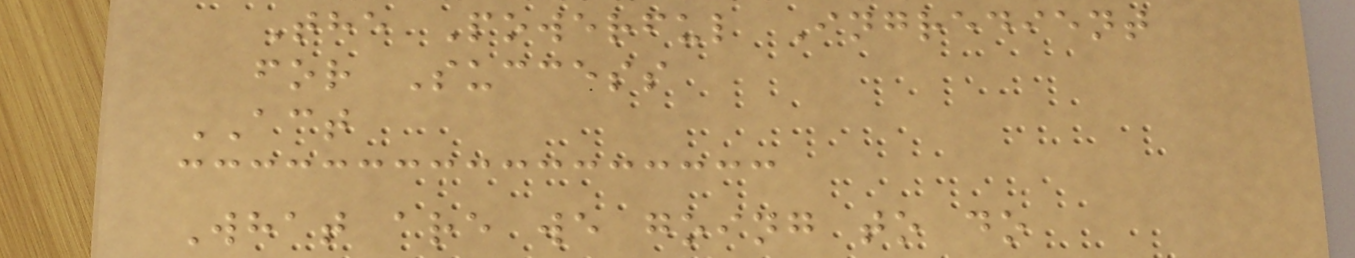The Powerful Ingredient
for Success
ACT
What are we going to do
